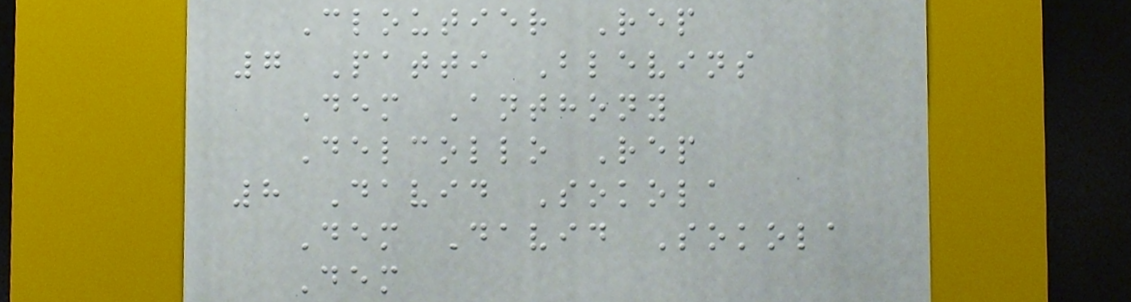Cloutier Rep
7 Patti Blevins
Dem Anthony
Delcollo Rep
8 David Sokola
Dem David Sokola
Dem
